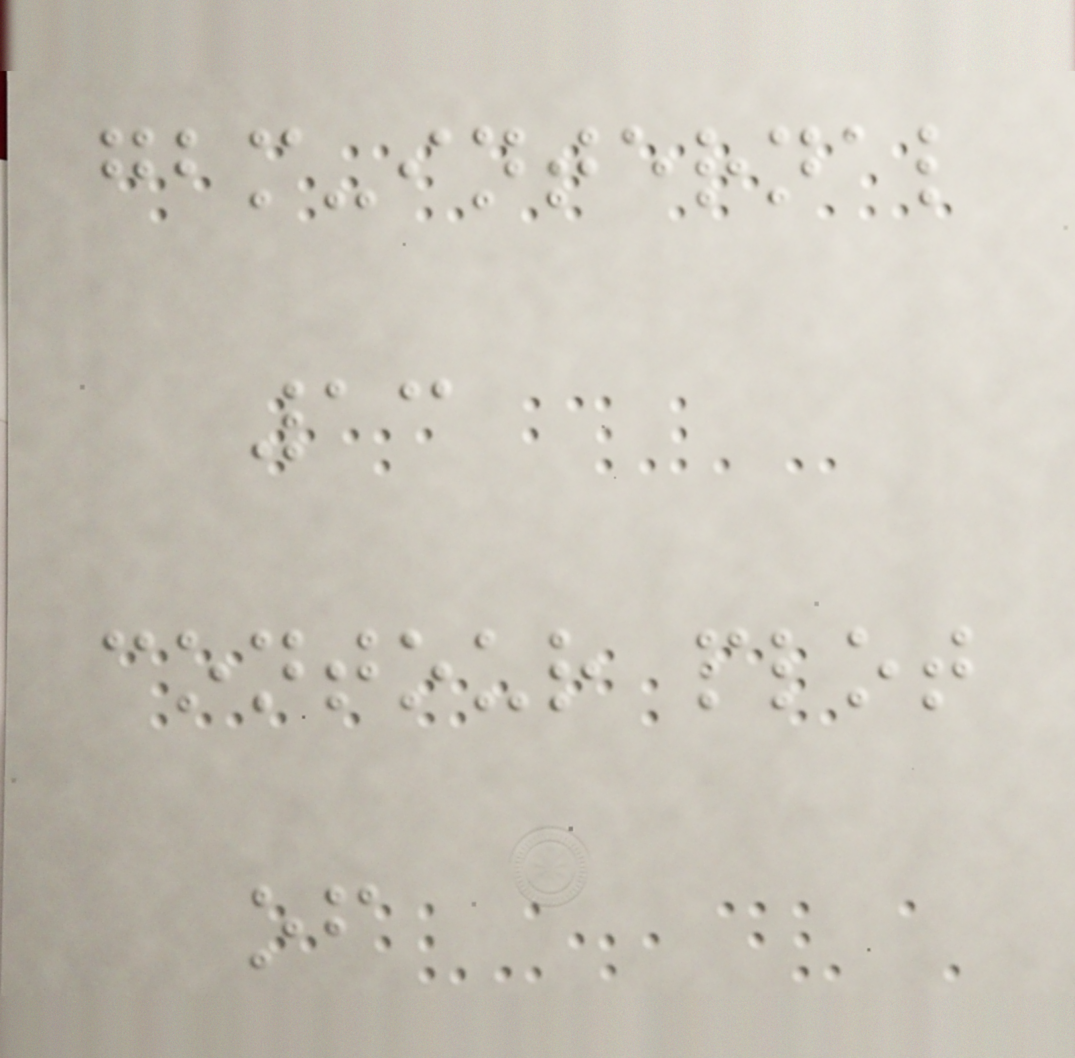gbm-internal
13
contour plot
of
